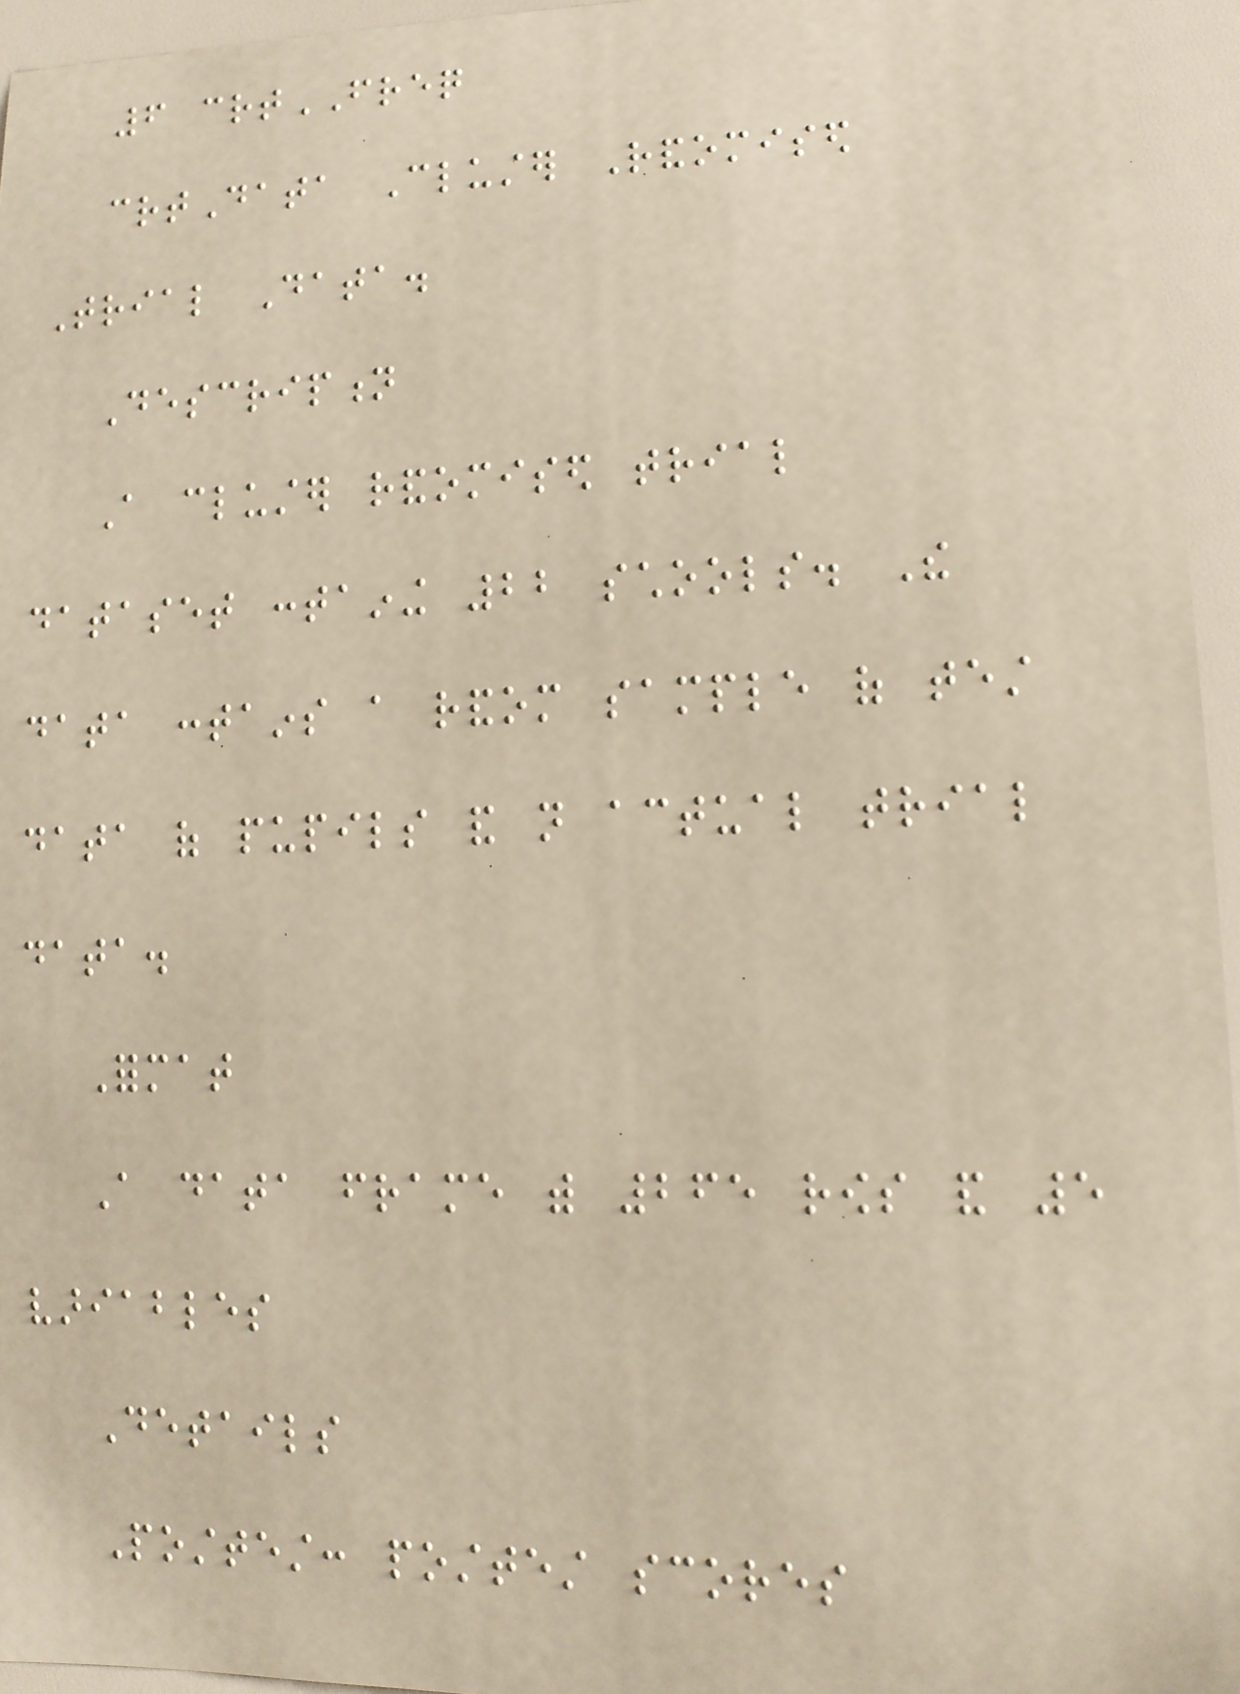6 crtFREQ
crtData Cluster Randomised
Trial Data.
Description
A cluster randomised trial
dataset containing 22 schools. The
data contains a random sample of test
data of pupils and not actual trial
data.
Format
A data frame with 265 rows and 5
variables
Details
Posttest: posttest scores
